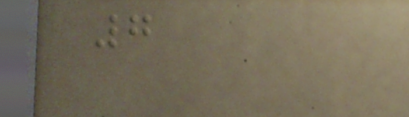7
